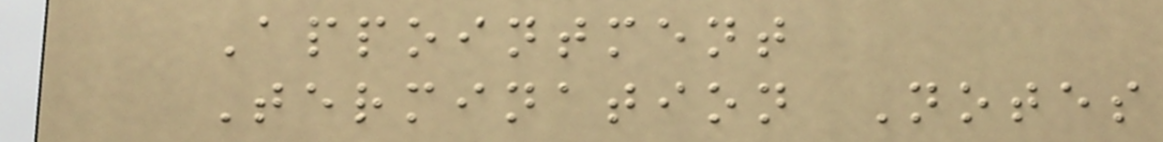Appointment
Termination Notes
